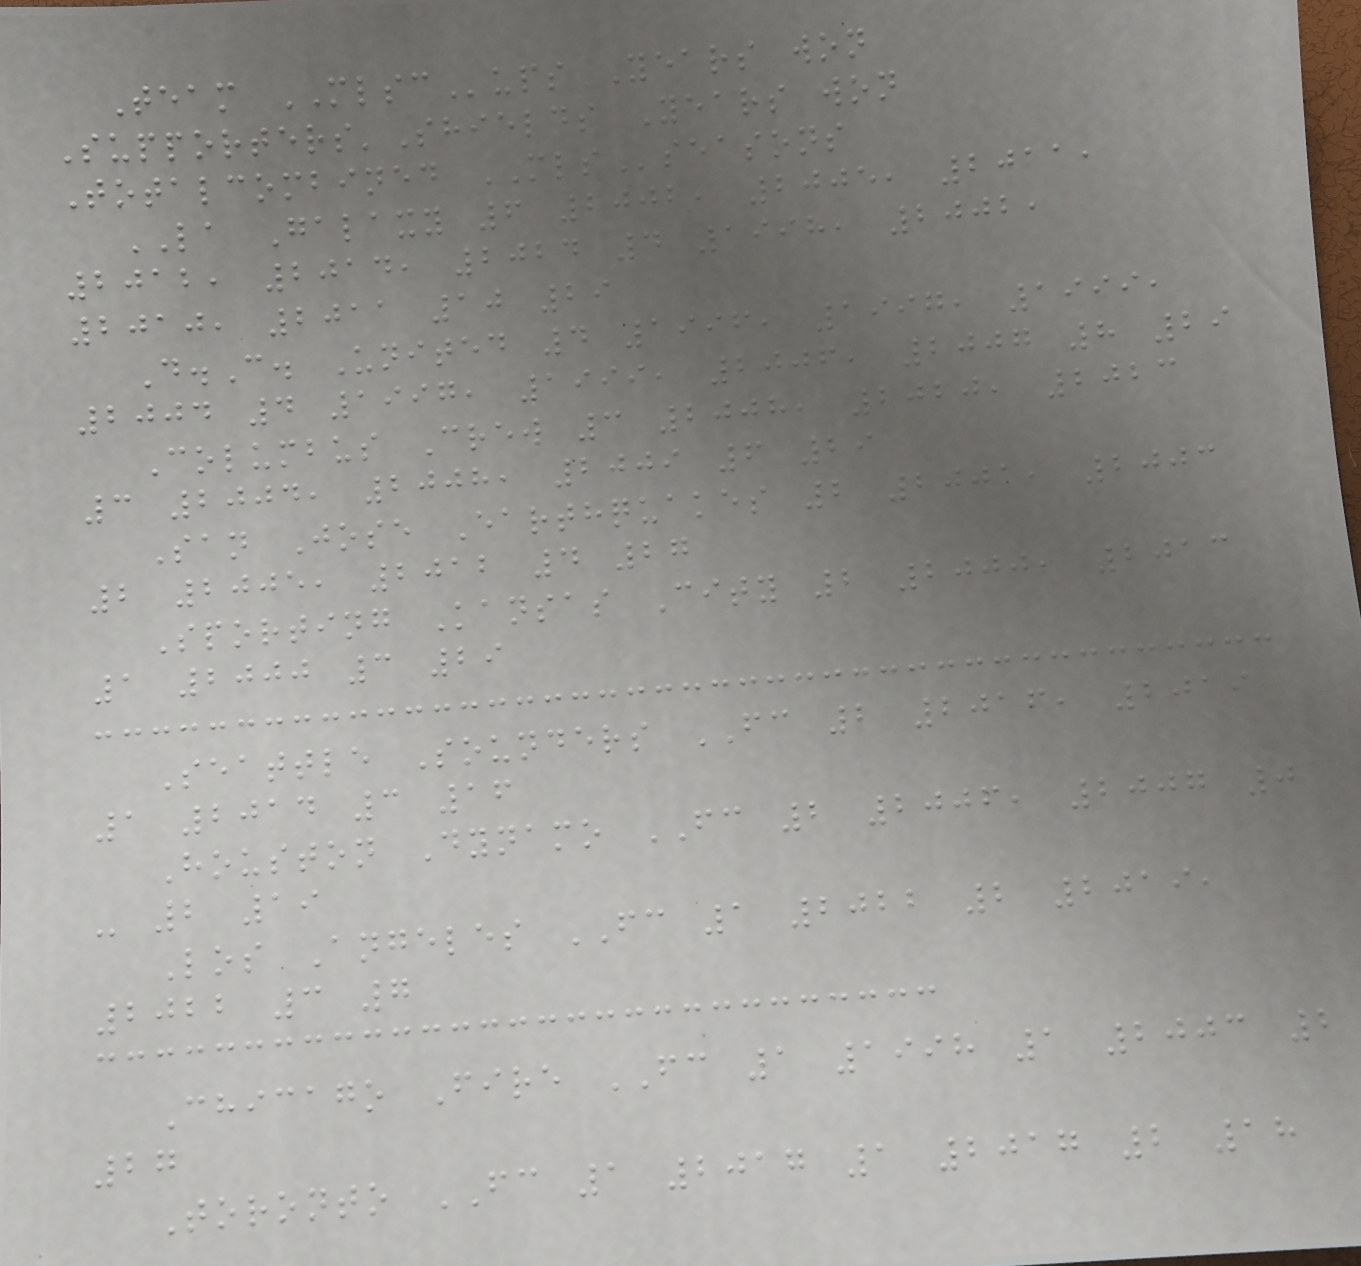Team MLSCups Years won
Supporters'Shields Years won
Totalcombined MLSseasons
LA Galaxy 6 2002, 2005, 2011,
2012, 2014, 2024 4 1998, 2002,
2010, 2011 10 29
D.C. United 4 1996, 1997, 1999,
2004 4 1997, 1999, 2006, 2007 8 29
Columbus Crew 3 2008, 2020, 2023
3 2004, 2008, 2009 6 29
San Jose Earthquakes 2 2001, 2003
2 2005, 2012 4 27
Sporting Kansas City 2 2000, 2013
1 2000 3 29
Seattle Sounders FC 2 2016, 2019
1 2014 3 16
Houston Dynamo FC 2 2006, 2007 0
- 2 19
Los Angeles FC 1 2022 2 2019,
2022 3 7
Chicago Fire FC 1 1998 1 2003 2
27
Toronto FC 1 2017 1 2017 2 18
